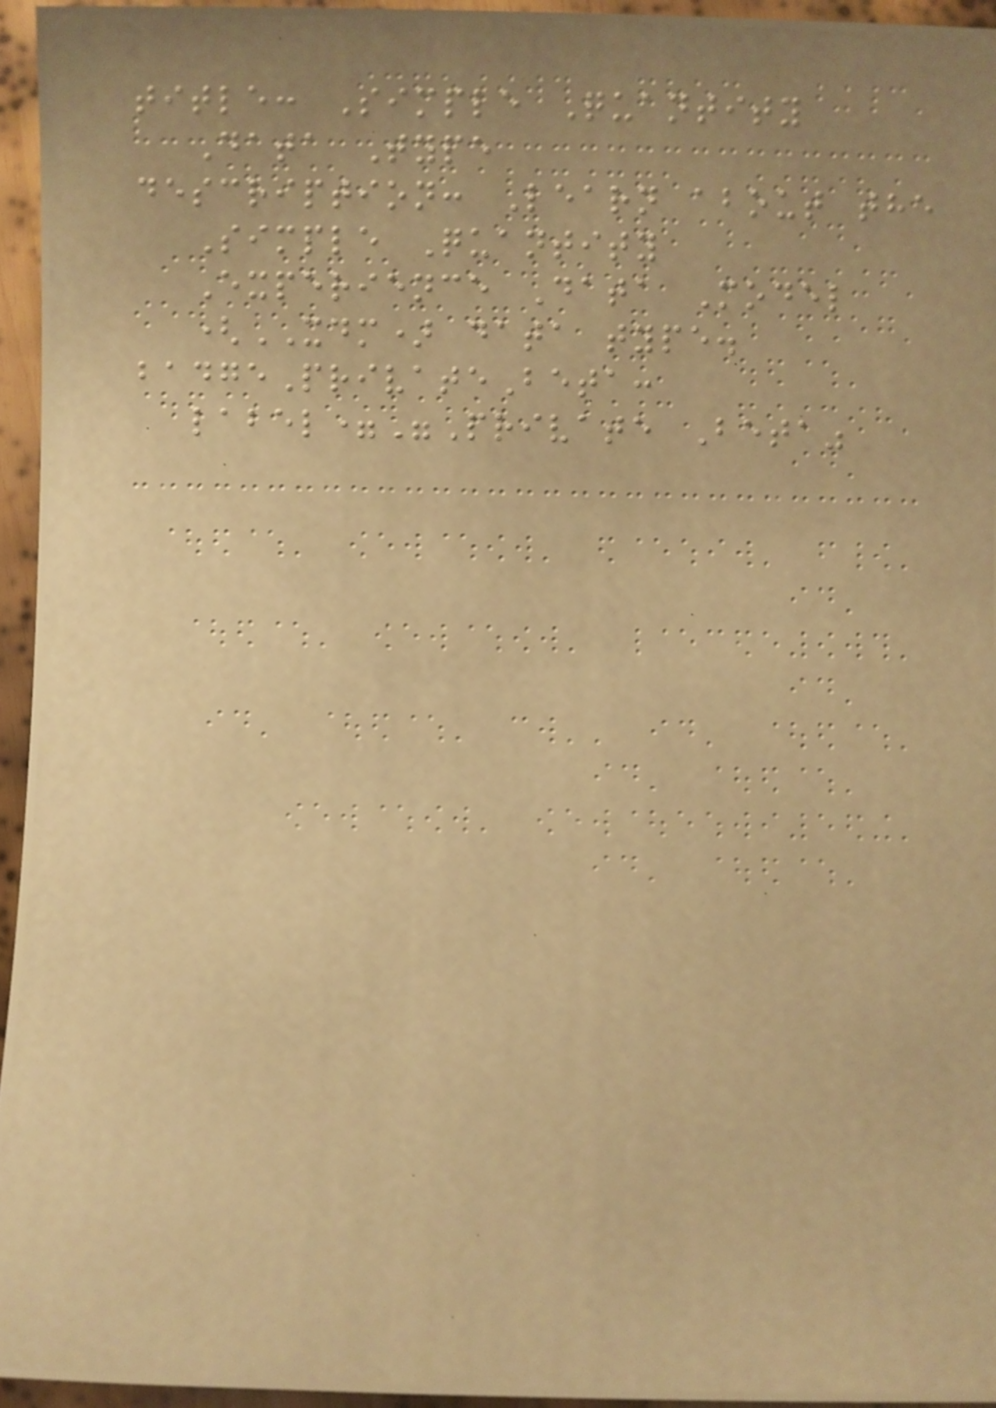title: Simple Quantity
Data Type
description: Learn about the
Simple Quantity
Experience Data Model
(XDM) data type.
badgePrivateBeta:
label="Private Beta"
